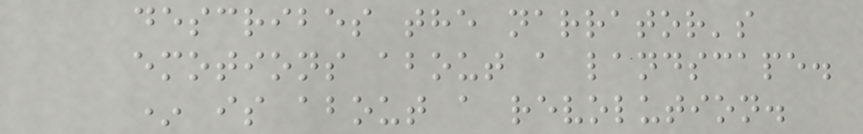describes the narrator's
emotions about a landscape.
* is about a revolution.
